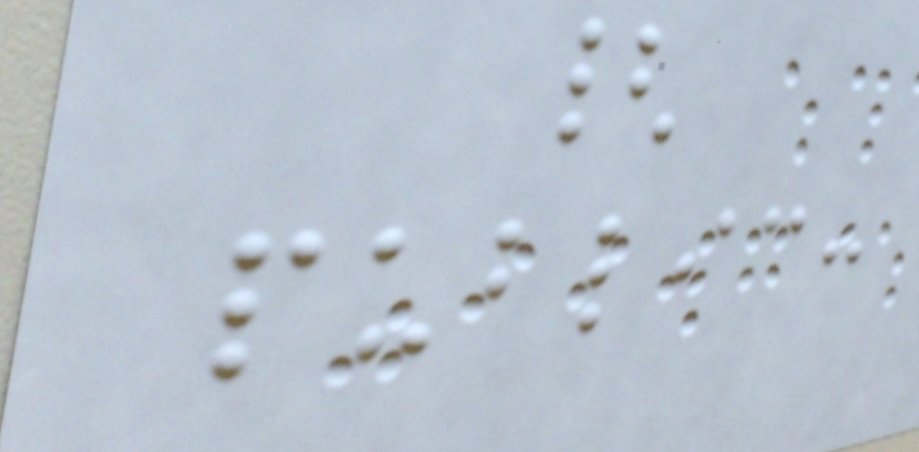{
public:
